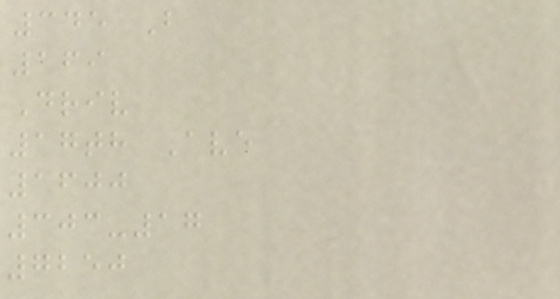345 B
169
Driv
17th Ave
1600
303-17
7250
